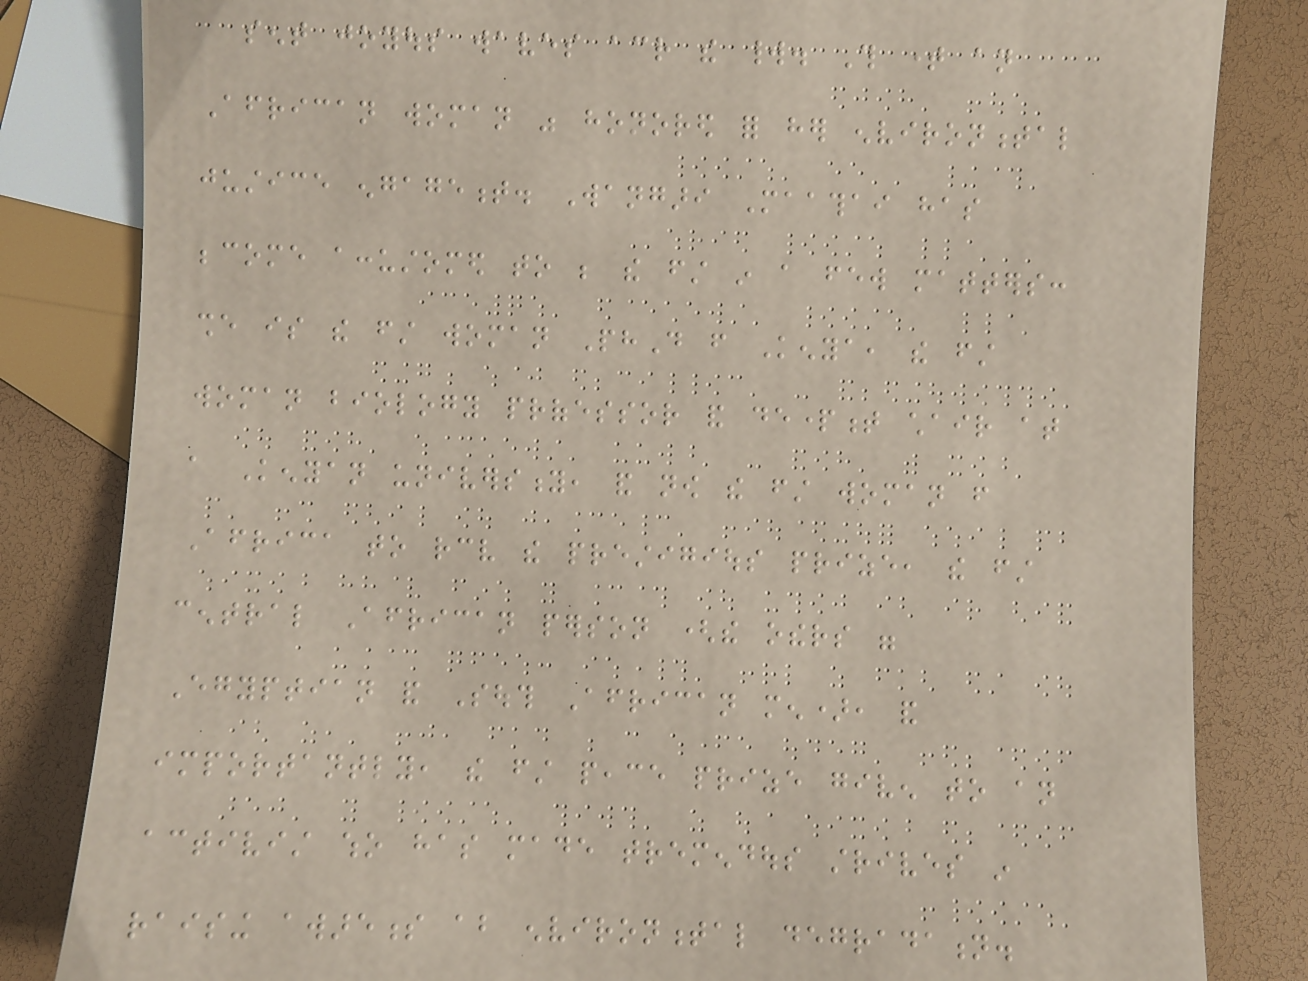sent joyous waves across the world. This time an
African woman was honored for her environmental
justice engagement. Wangari Maathai has
become accustomed to be the first in a few matters:
she is the first woman PhD from Kenya, the first
woman biology professor and department chair at
a Kenyan university, and now the first woman from
Africa to receive the prestigious prize, the first
central African person (the others were
Egyptian and South African men), and
importantly, the first peace prize given to an
activist who has made tremendous strives in
raising awareness about environmental degradation.
